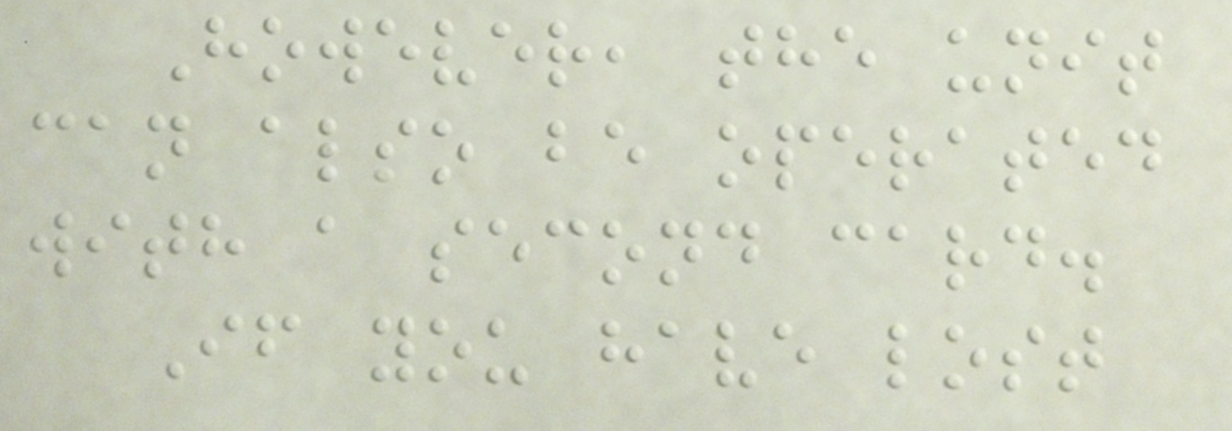However, the unit
can also be operated
with a second card.
If you have lost
